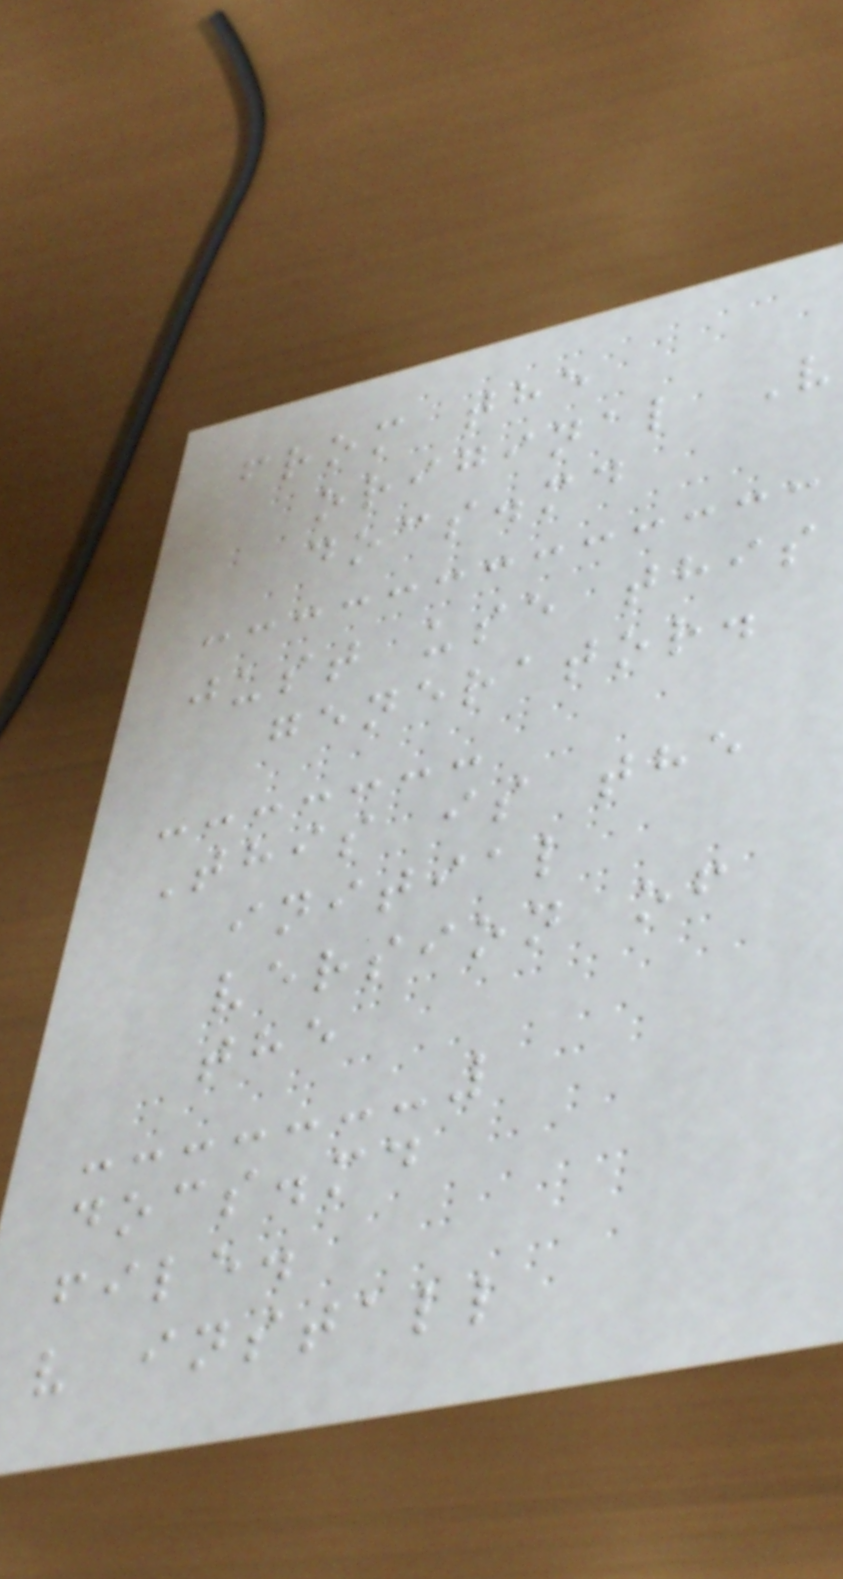from the
original V
docs.md
just use this
generator.
This is the
initial
version of
the
docs.md
file.
v install
